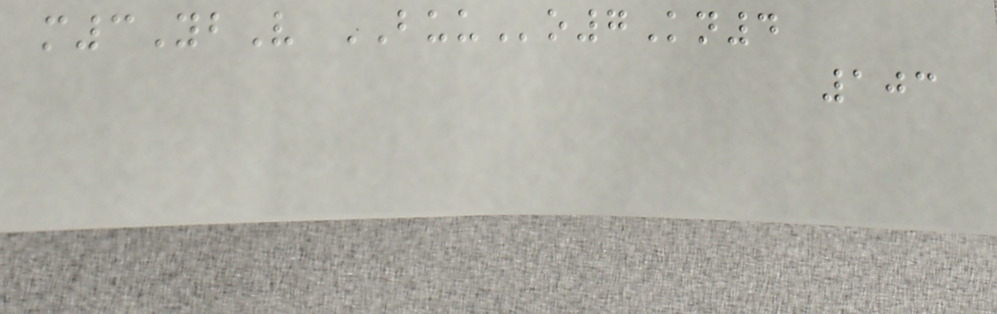m3YbV BUUo7Kn4
103
